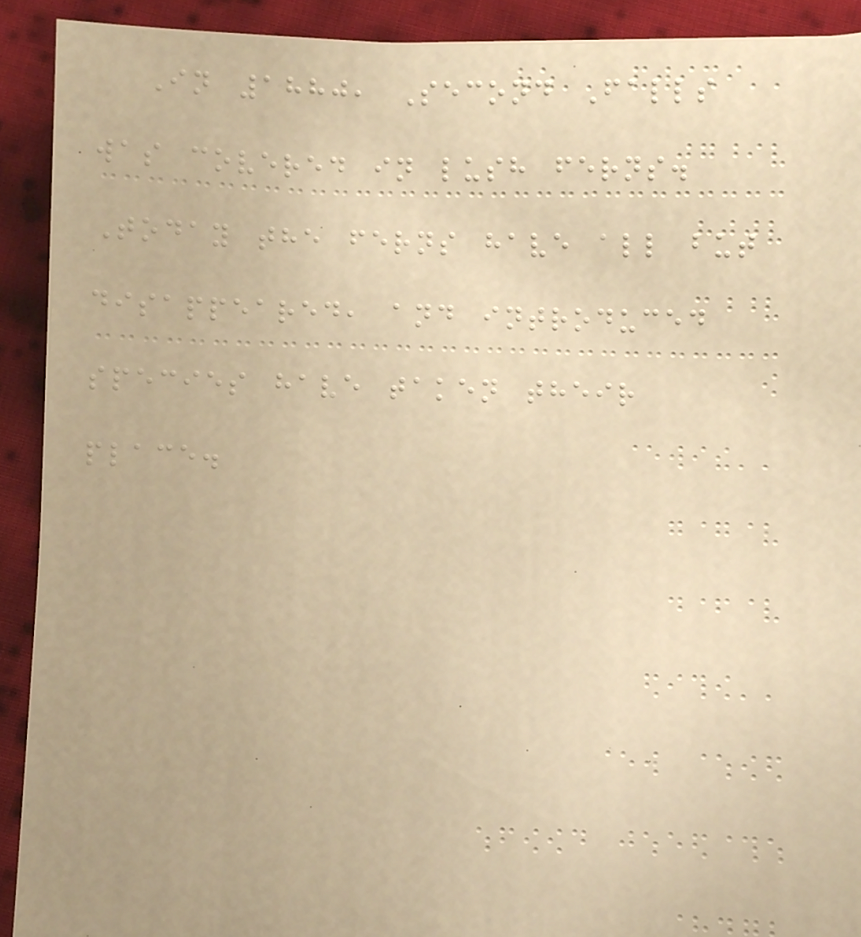In 1880, Second Falls
was covered in lush ferns.
Today the ferns have all but
disappeared, and introduced
species have taken their
place.
